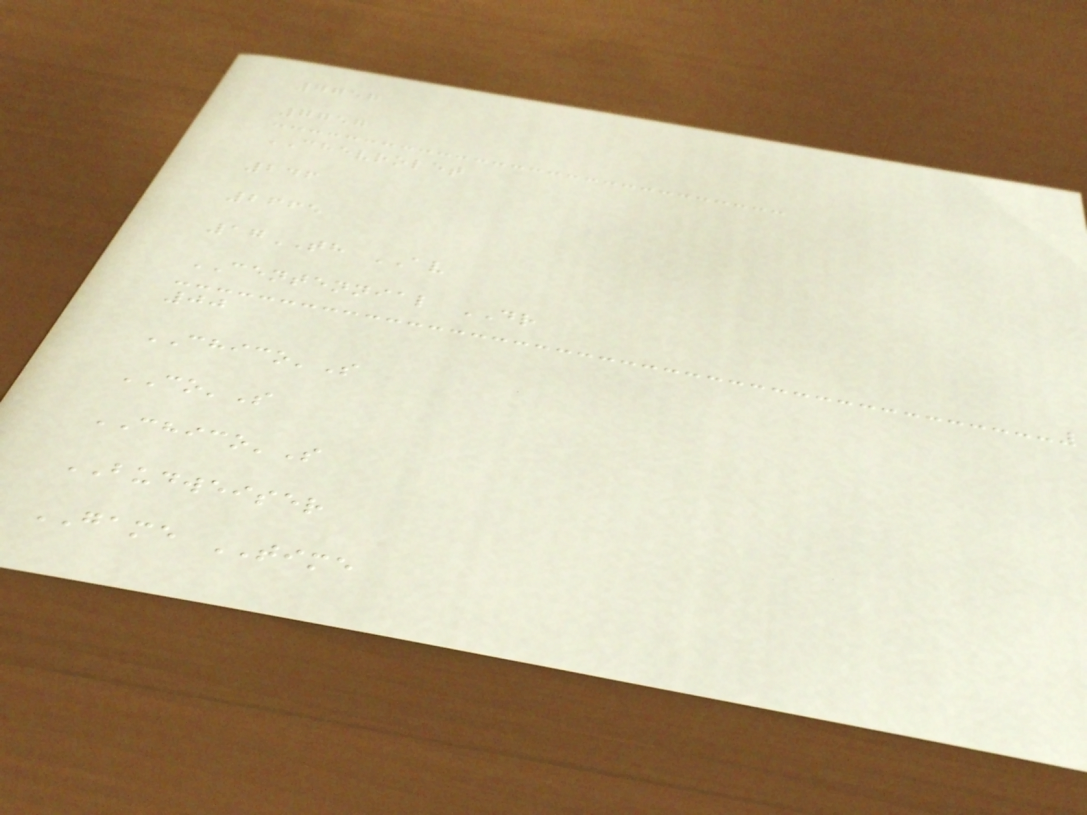7757
7757
CHEVROLET
246
2665
17TH AV
CENTENNIAL DR
00
CHICO'S
CO'S
CHICO'S
BUDWEISER
GAME TIME
